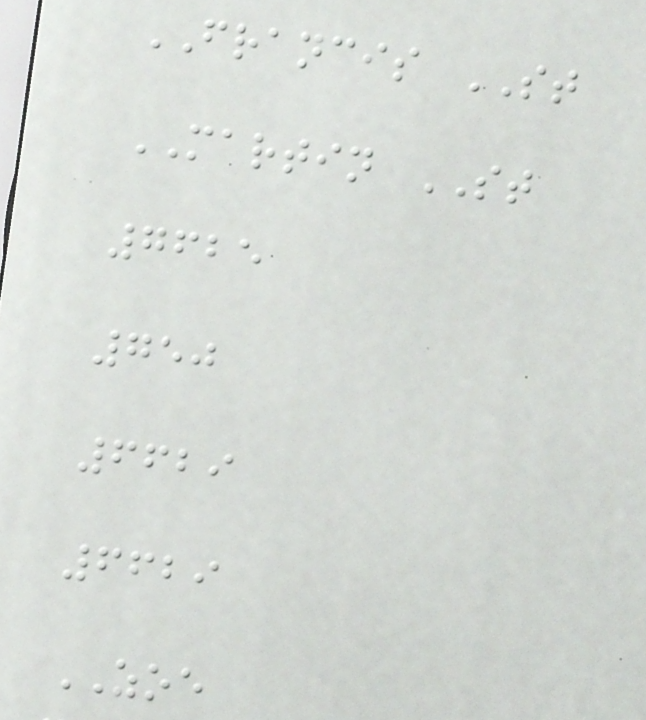FRANCIS ST
MARTIN ST
7625
750
6629
6629
ZOE
